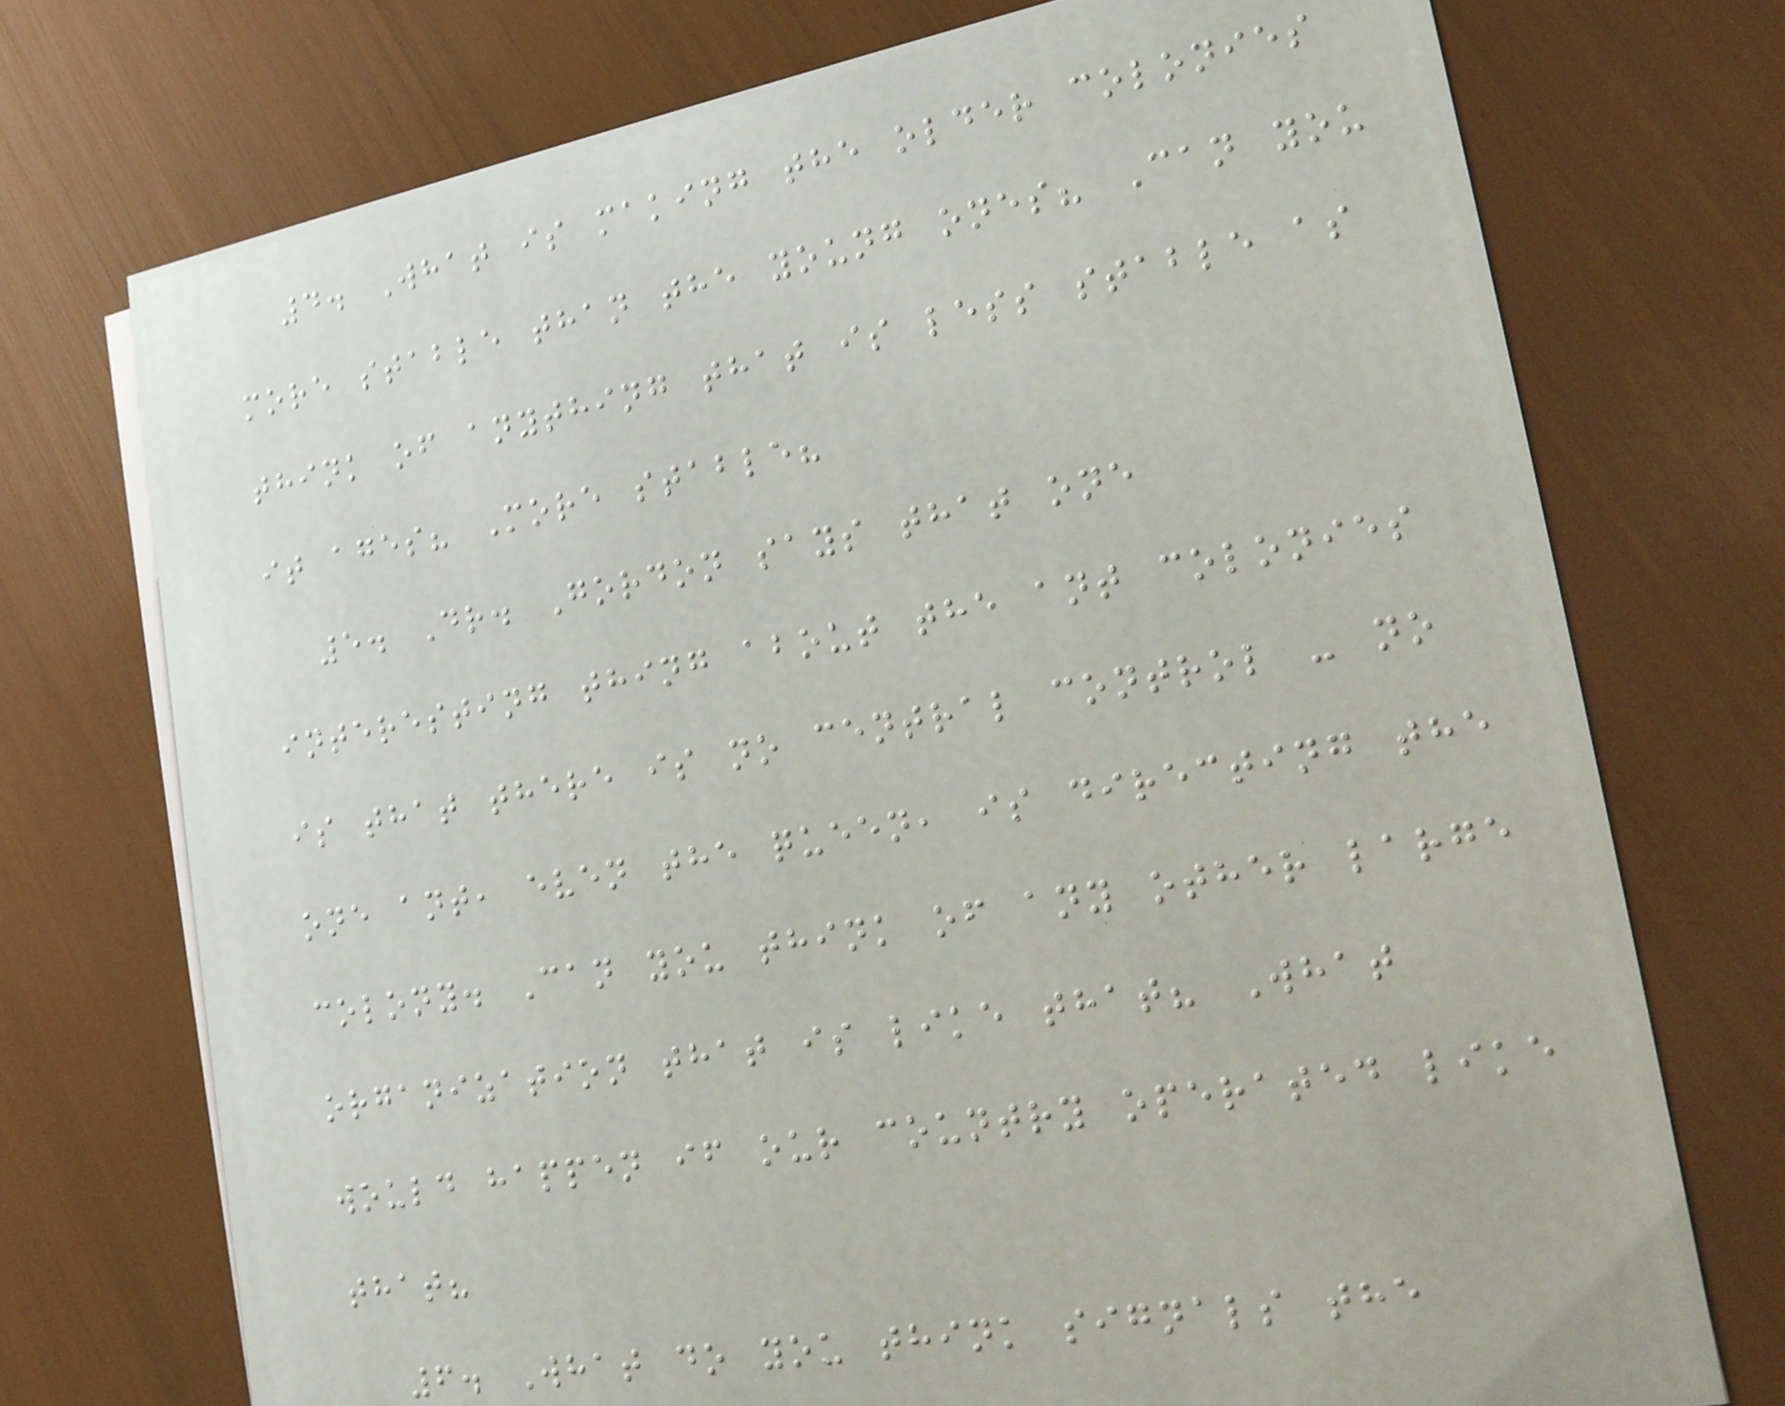4. What is making the older colonies
more stable than the young ones? Can you
think of anything that is less stable as
it ages? More stable?
5. Dr. Gordon says that one
interesting thing about the ant colonies
is that there is no central control - no
one ant, even the queen, is directing the
colony. Can you think of any other large
organization that is like that? What
would happen if our country operated like
that?
6. What do you think signals the
